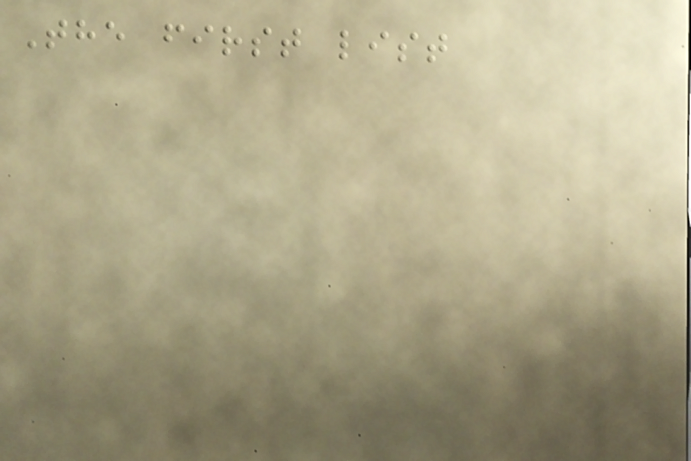The first list
